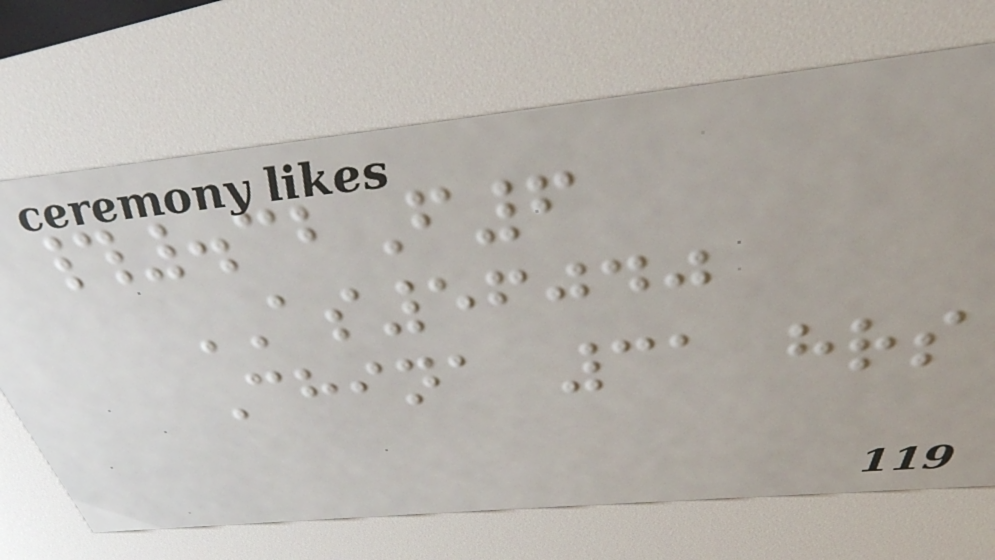#.32F6
AS56040
China 31 hrs
